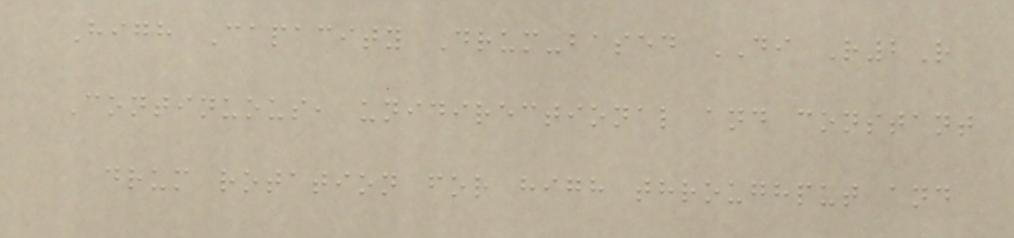High Capacity Drum-based DI R2R
Continuous, unidirectional and constant
drum rotation for high throughput and
